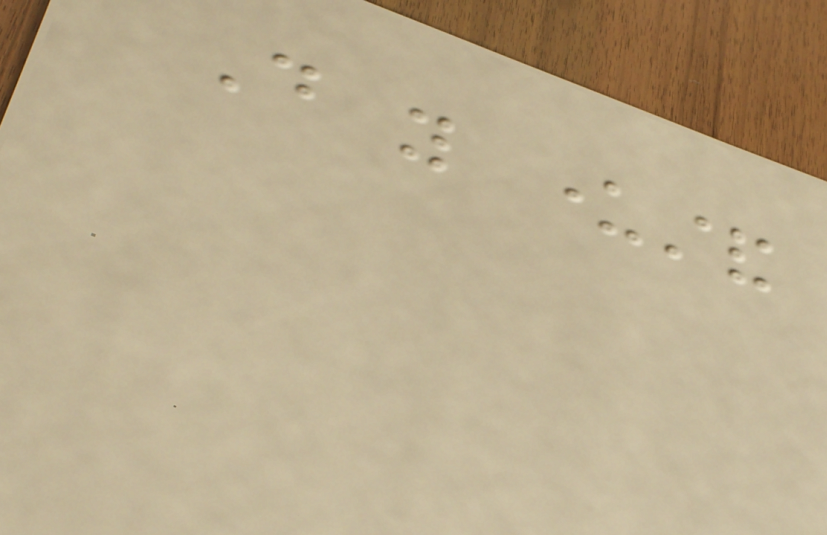Do you understand
